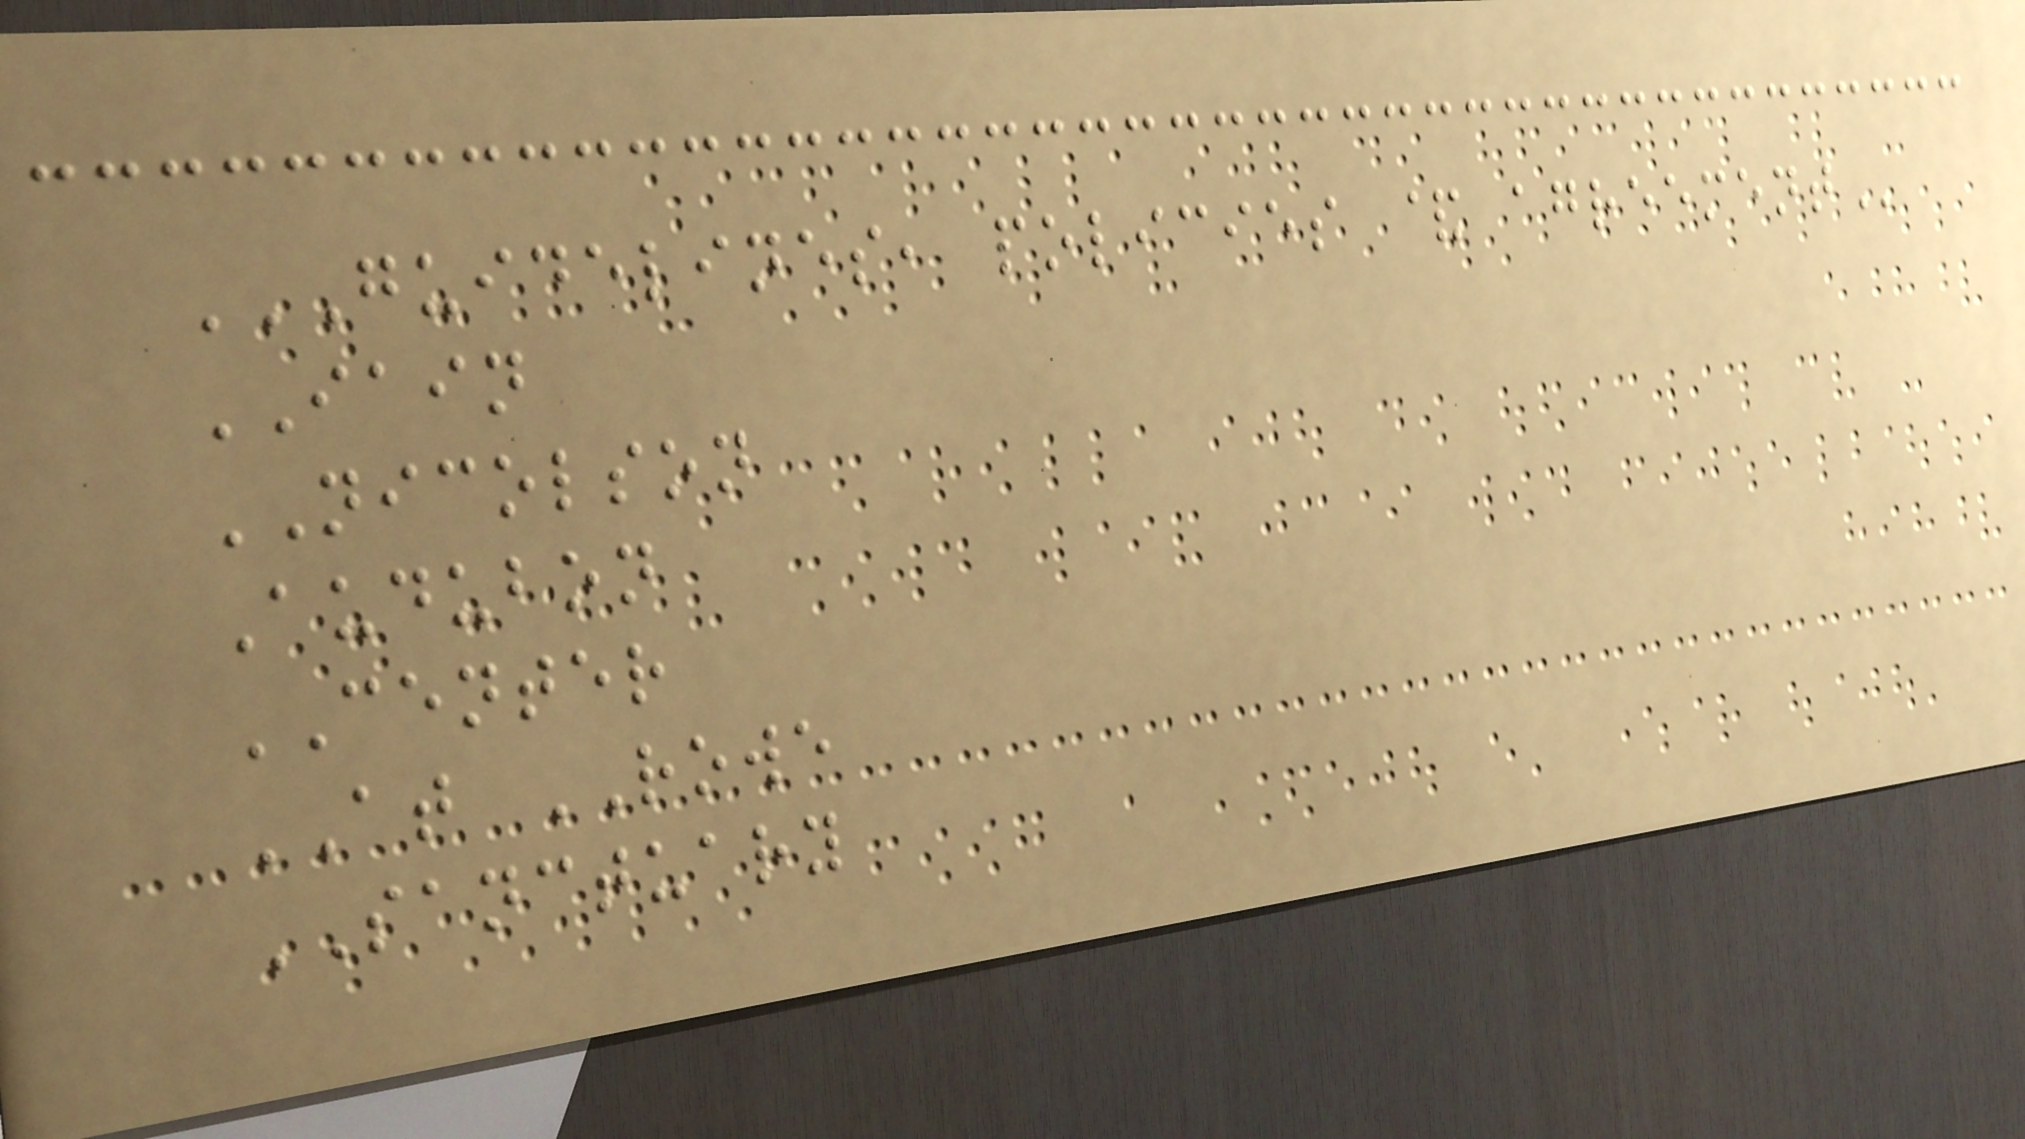GUIDELINES, POLICIES & AGREEMENT
IAIN
NICOLSON
Audubon
CENTER
AT ROWE
SANCTUARY
